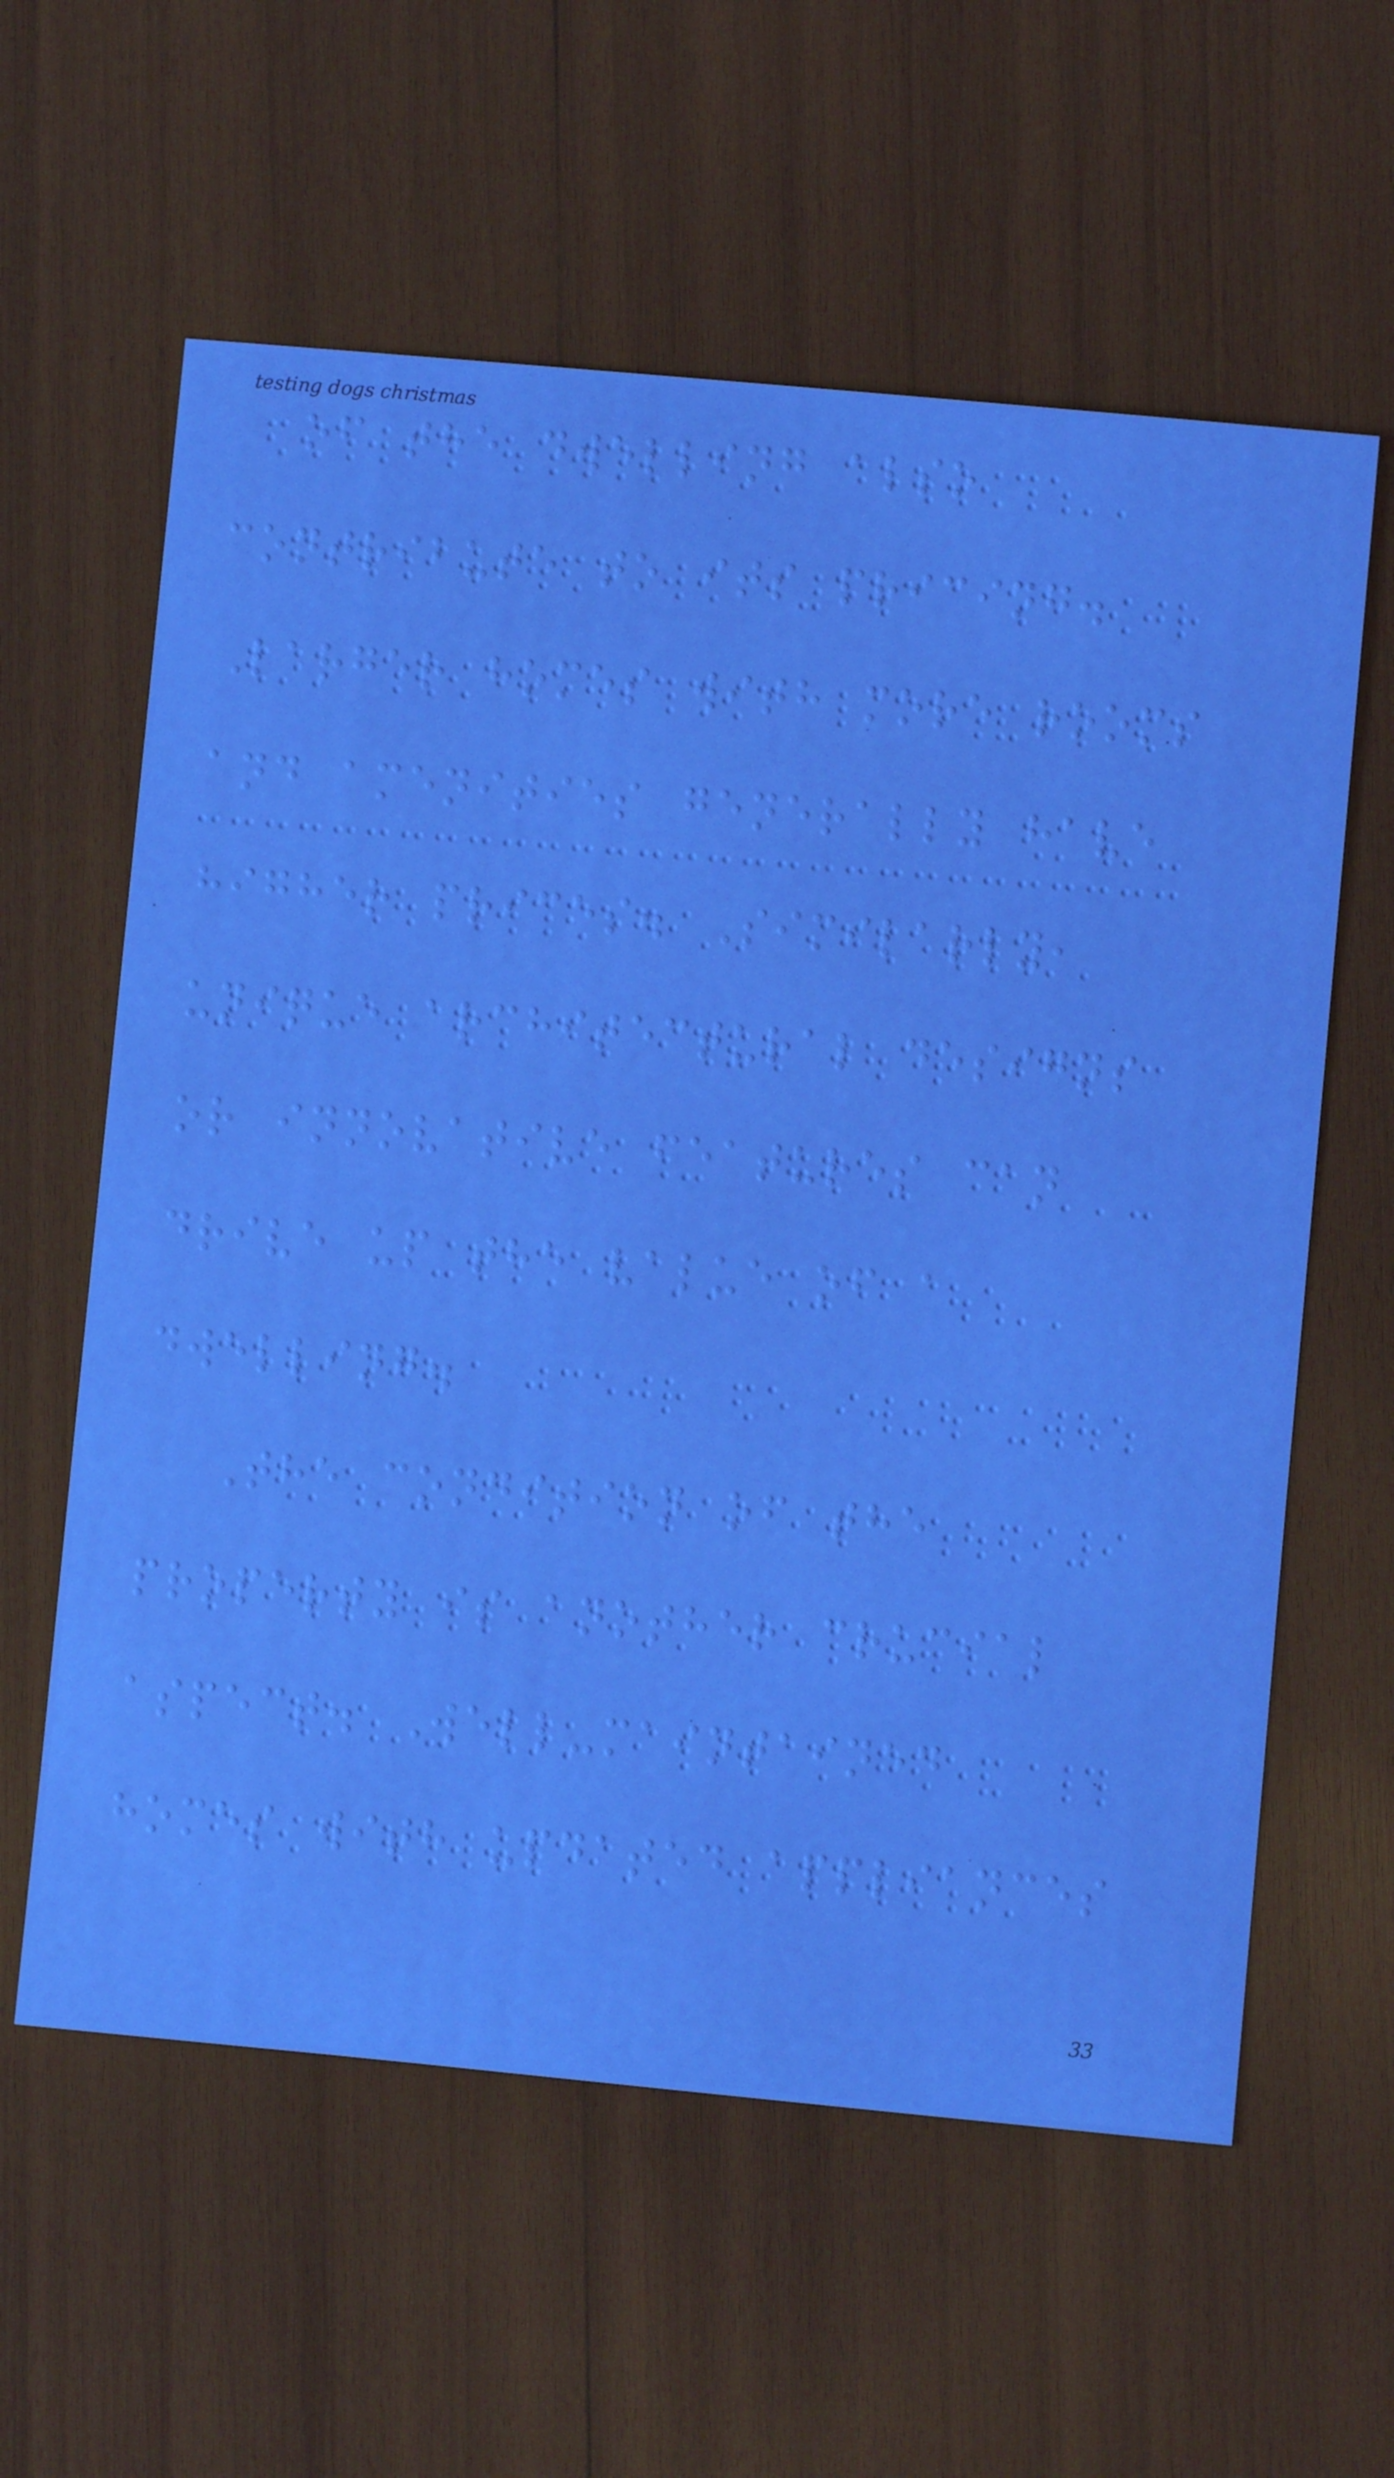of the dwelling also
contribute to its pricing.
Larger homes with more rooms
and amenities generally have
higher prices. Similarly,
unique architectural designs
or innovative features can
drive up the value of a
dwelling.
The condition of the
property is another crucial
aspect. Well-maintained
homes with updated appliances
